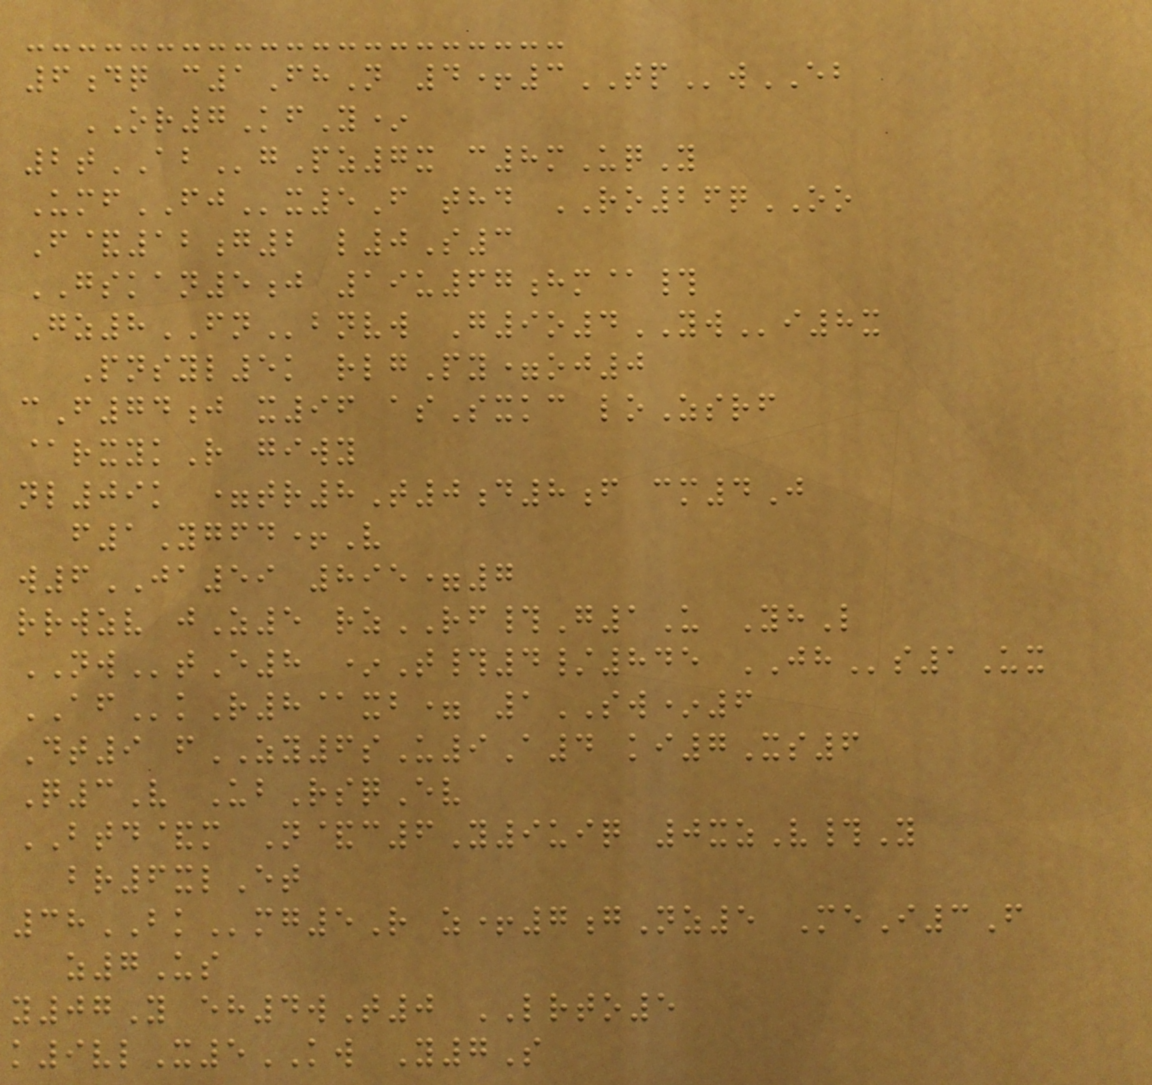6dq c1FhN 4+3TPwEB
OR7KfY*
2tABgPz7x c8mUqY
UmfFJx5F thd RO26qOO
F&12g2 l0S3
GSKAN5j 19u67hm@#
Gz8FNbnvw G9o4YWi8x
Pnsyl5k rlgPy=oj0
cF74j x96 asSxkc loZsrf
@rxykR giwy
nl09k =tr8T0d8f cm4J
f1Ygfd+V
w6JA59 895=7
rrwzv jZ5 rzRF#G1U YhL
NWtE8 *T#4/845 JHs1Ux
AFkR8@xb= 1SW*6
Dt9 fZY6sU9A4 ki7Xs6
Q3V UbRsqEv
BTD&m N&c6Y9uiq 0xzV#Y
br6xlEt
38BKmg5R z+7gNz5 MeI3F
z7Us
y07Y eh4wT0 LRTO5
k9vlX5KW Y7S
